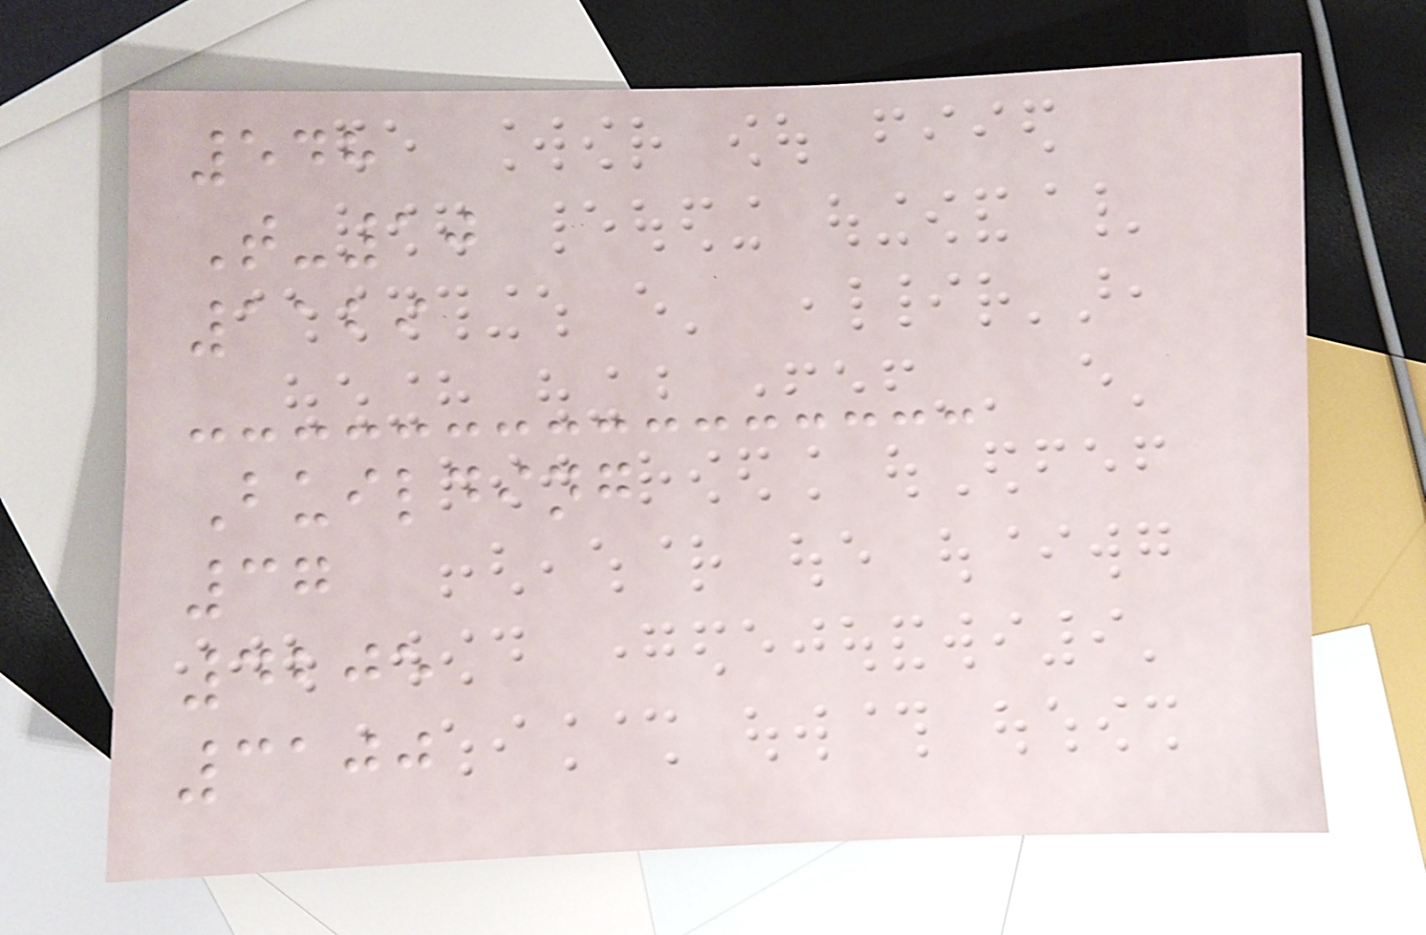548
T-10
1129
Building
37
4205
3100
